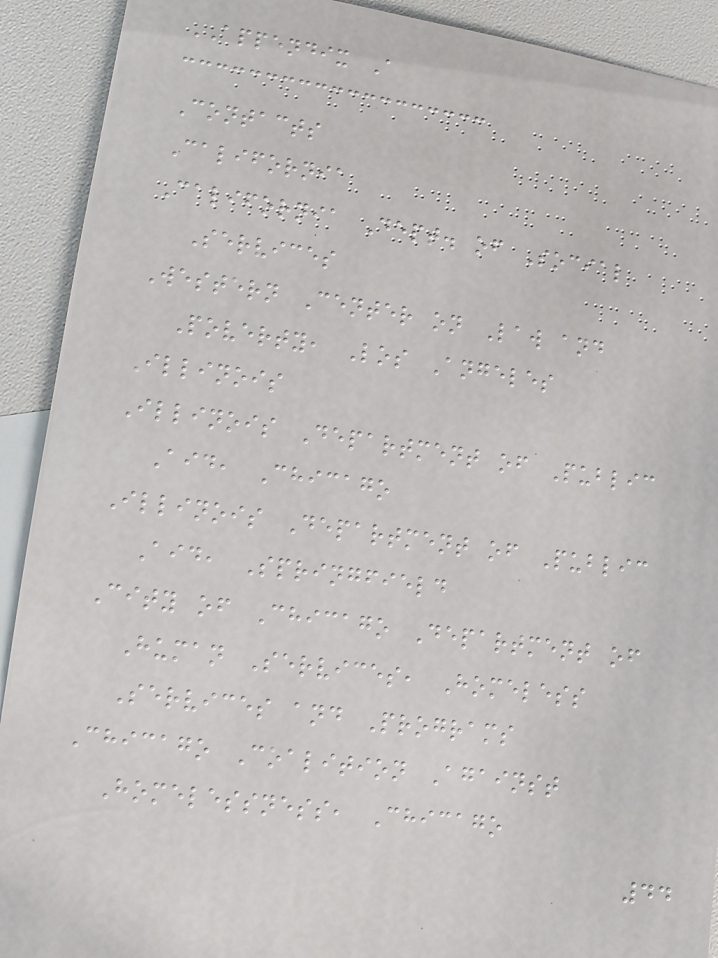APPENDIX A
Contacts
California
California Dept. of Social
Services
Western Center on Law and
Poverty, Los Angeles
Illinois
Illinois Department of Public
Aid, Chicago
Illinois Department of Public
Aid, Springfield
City of Chicago Department of
Human Services, Homeless
Services and Programs
Chicago Coalition Against
Homelessness, Chicago
44
